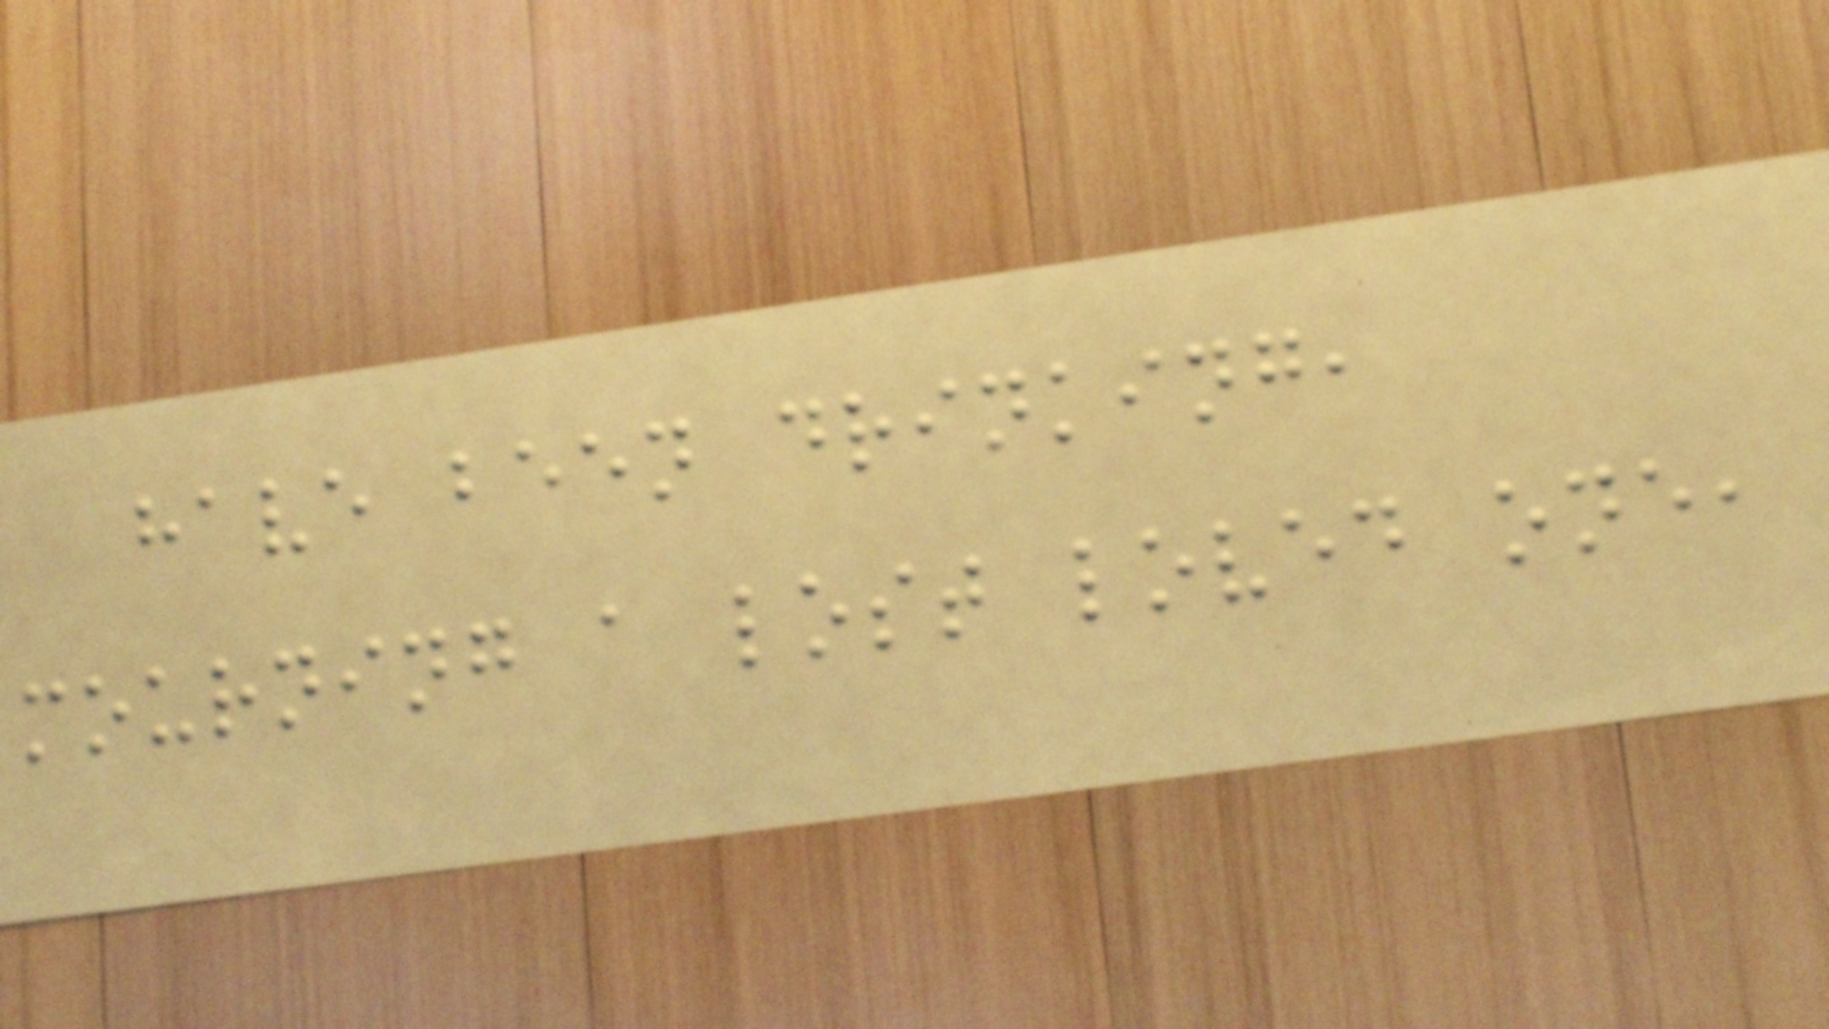have been drinking,
mourning a lost loved one,
